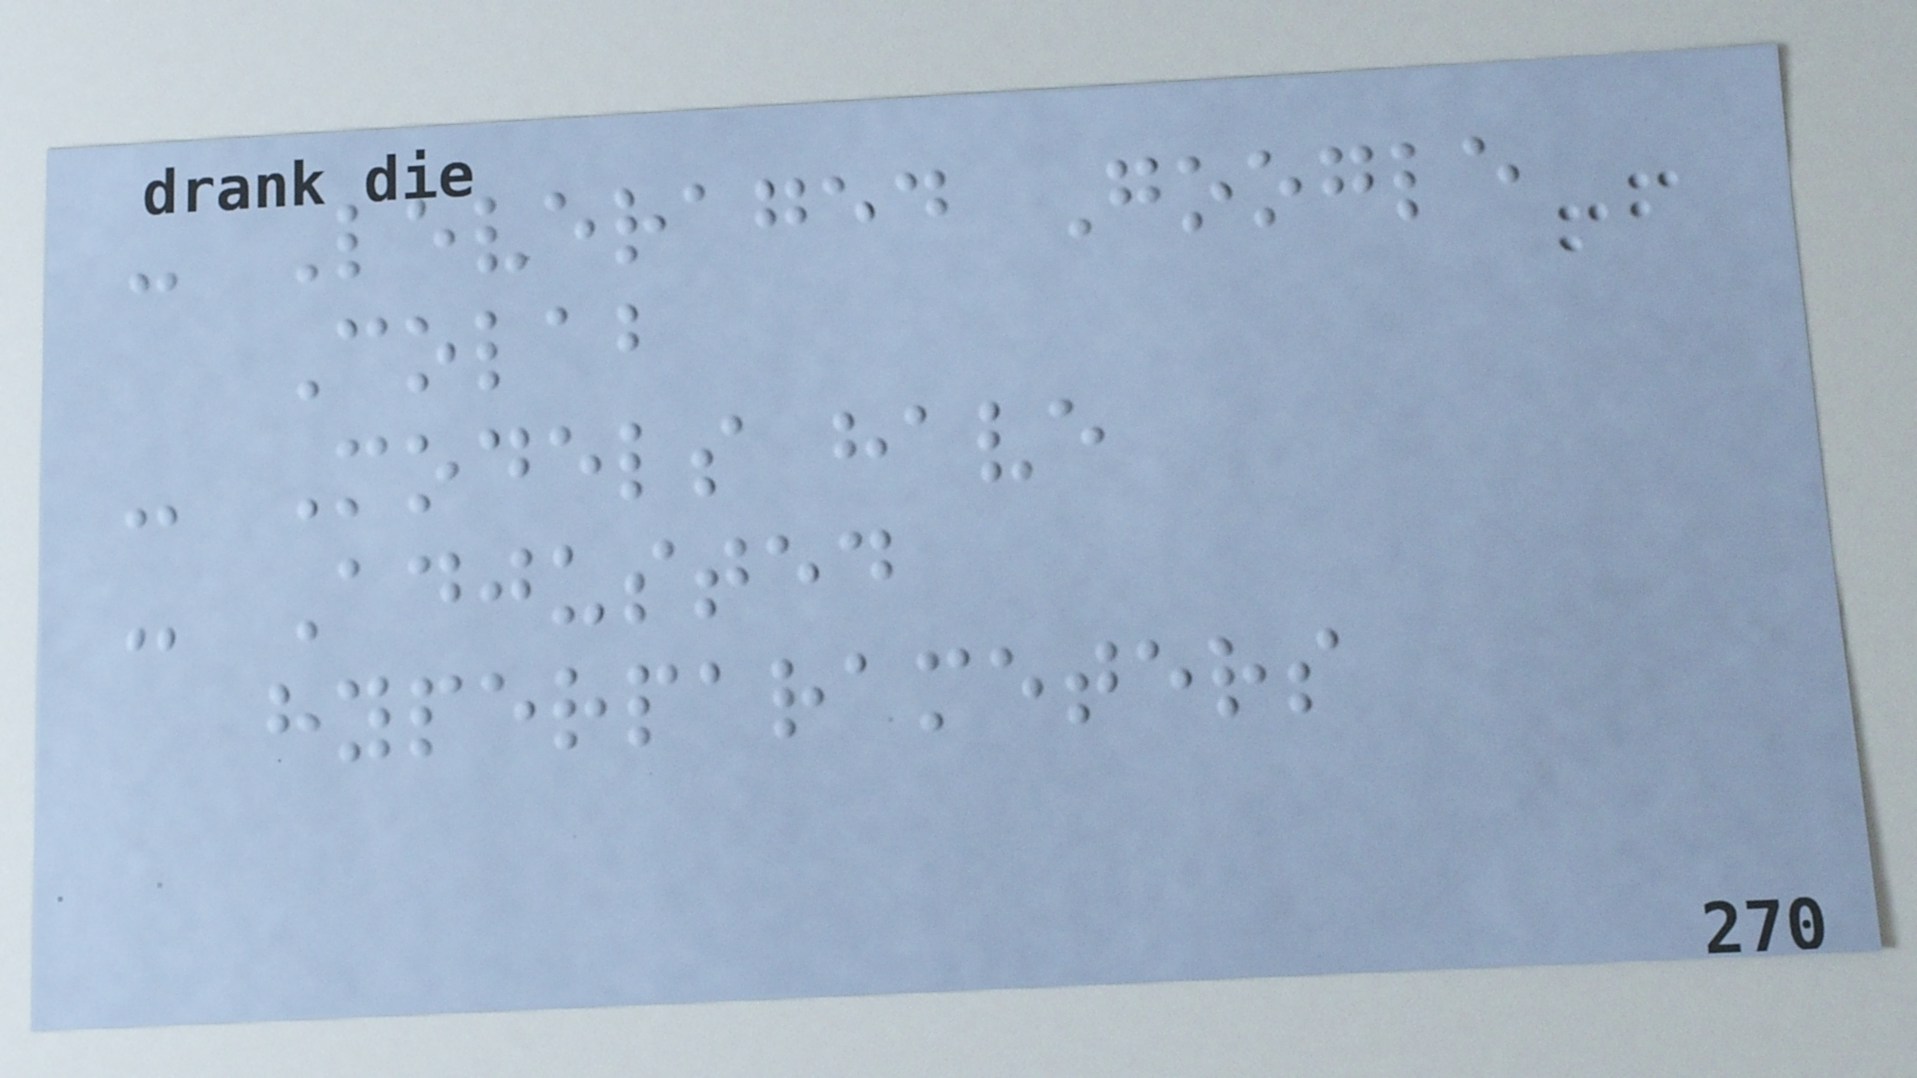- Leveraged Google
Colab
- Models have
- Adjusted
hyperparameters
